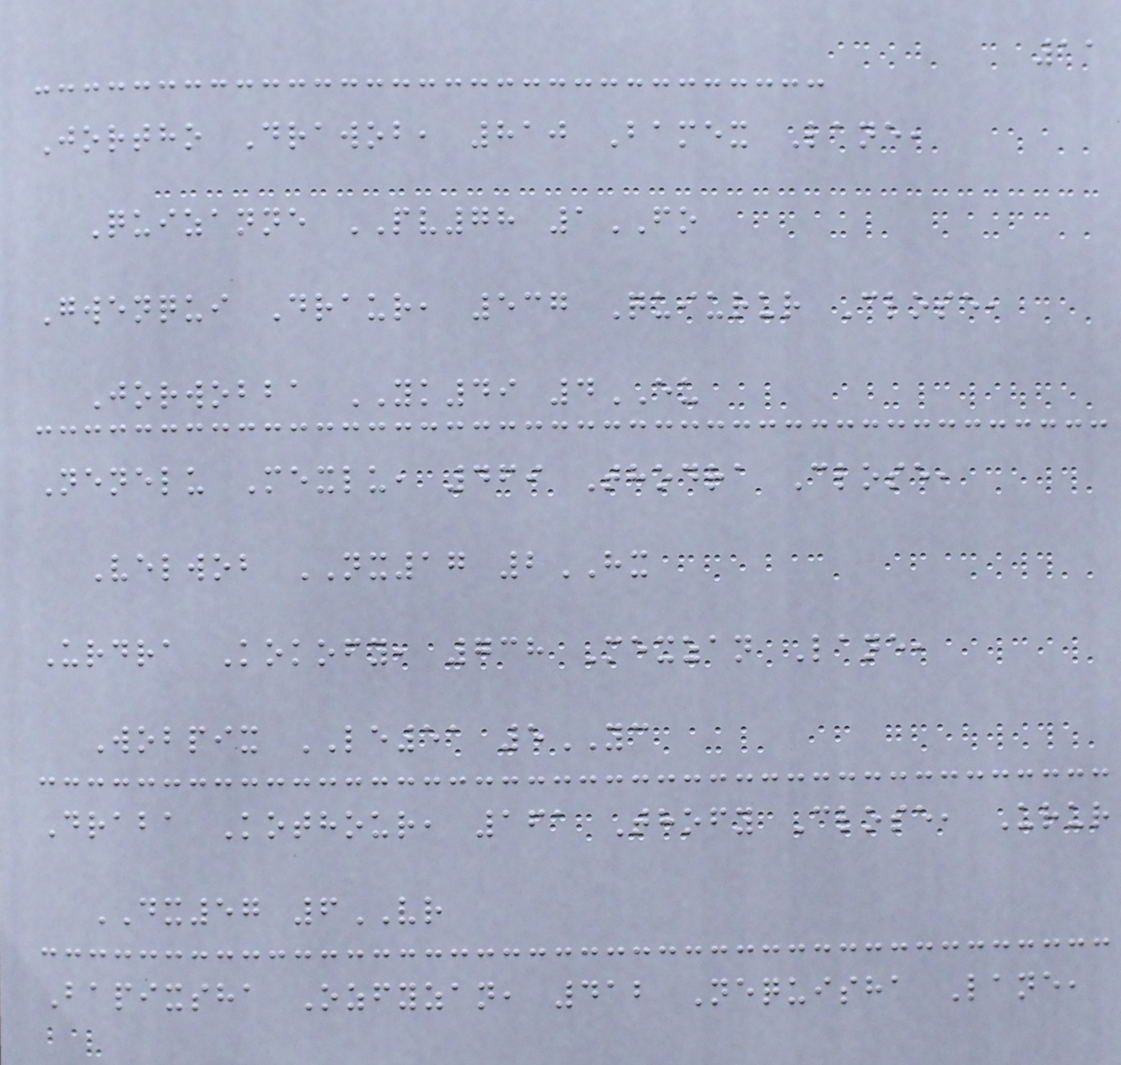11
Jortho Drawob, 810 Bamex Lane,
Quizanne PV78 1FO
Gwenqui Draur, 537 Quiurur Close,
Jorwobba YK49 4EU
Nenelu Mexlu, 469 Thodra Close,
Velwob NX17 2HX
Urdra Kokofy, 738 Mexzan Lane,
Wobpix LE51 5YC
Draba Kothour, 161 Thofy Close, Urur
DX57 6VR
Bapixsha Ozfyzan, 412 Nequisha Lane,
